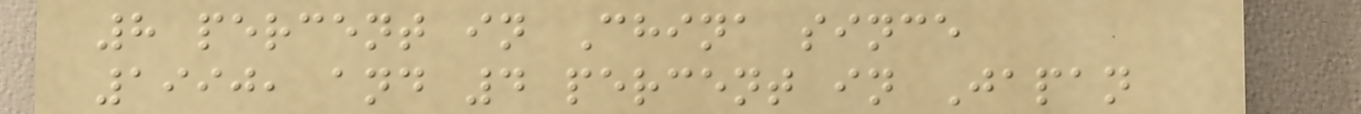8 percent in China since
1990, and 4 percent in Japan
